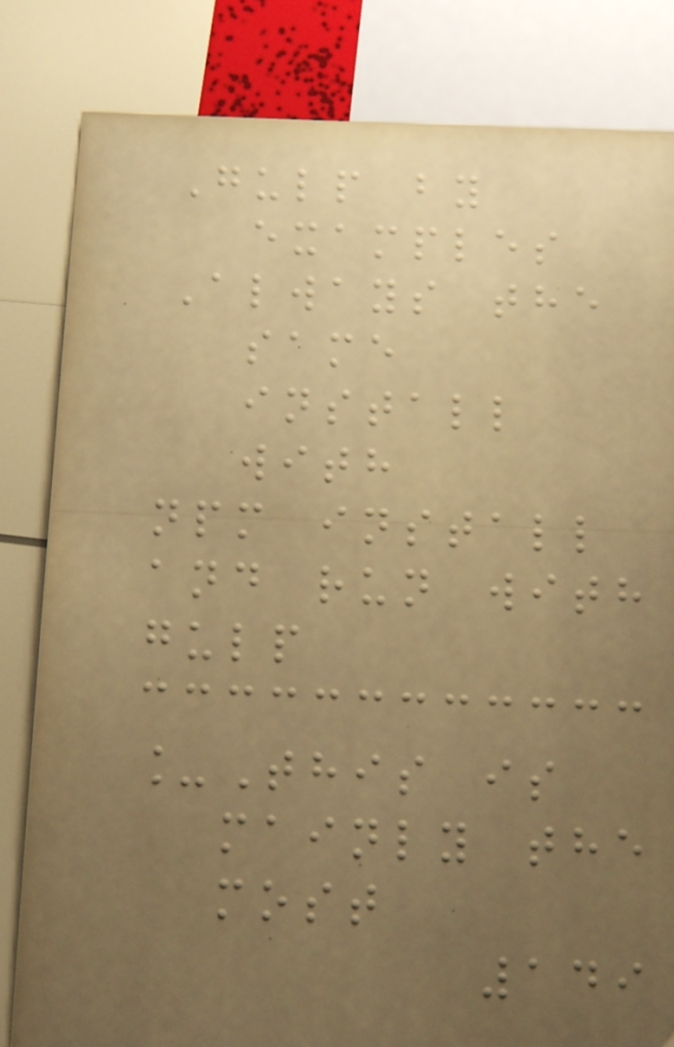Gulp by
examples
Always the
same
install
with
npm install
and run with
gulp
_This is
mainly the
most
149
